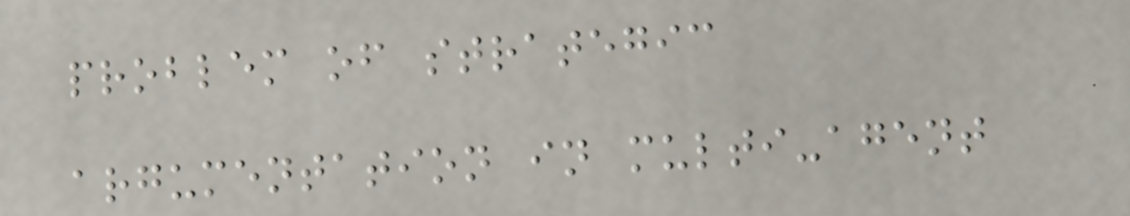problem of strategic
argumentation in multi-agent
